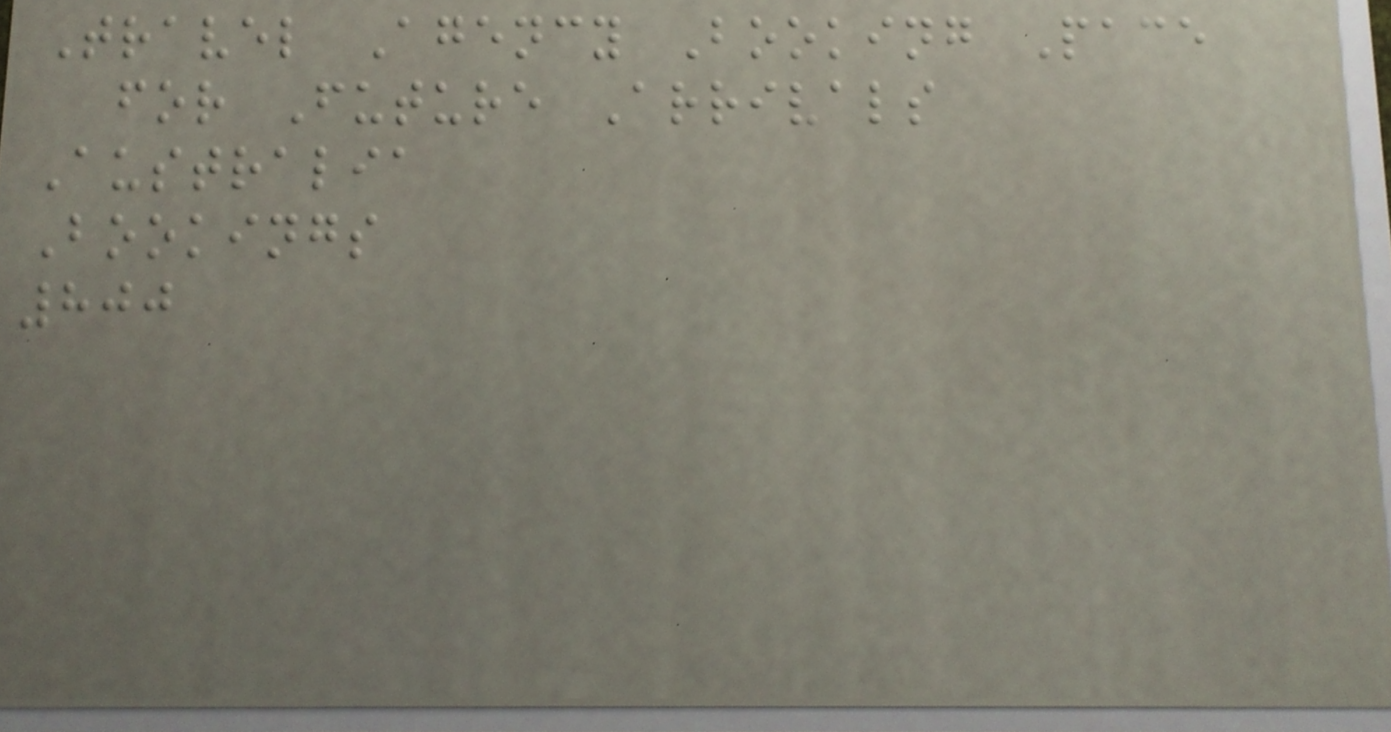Travel Agency Booking Pace
for Future Arrivals
Australia
Bookings
800
